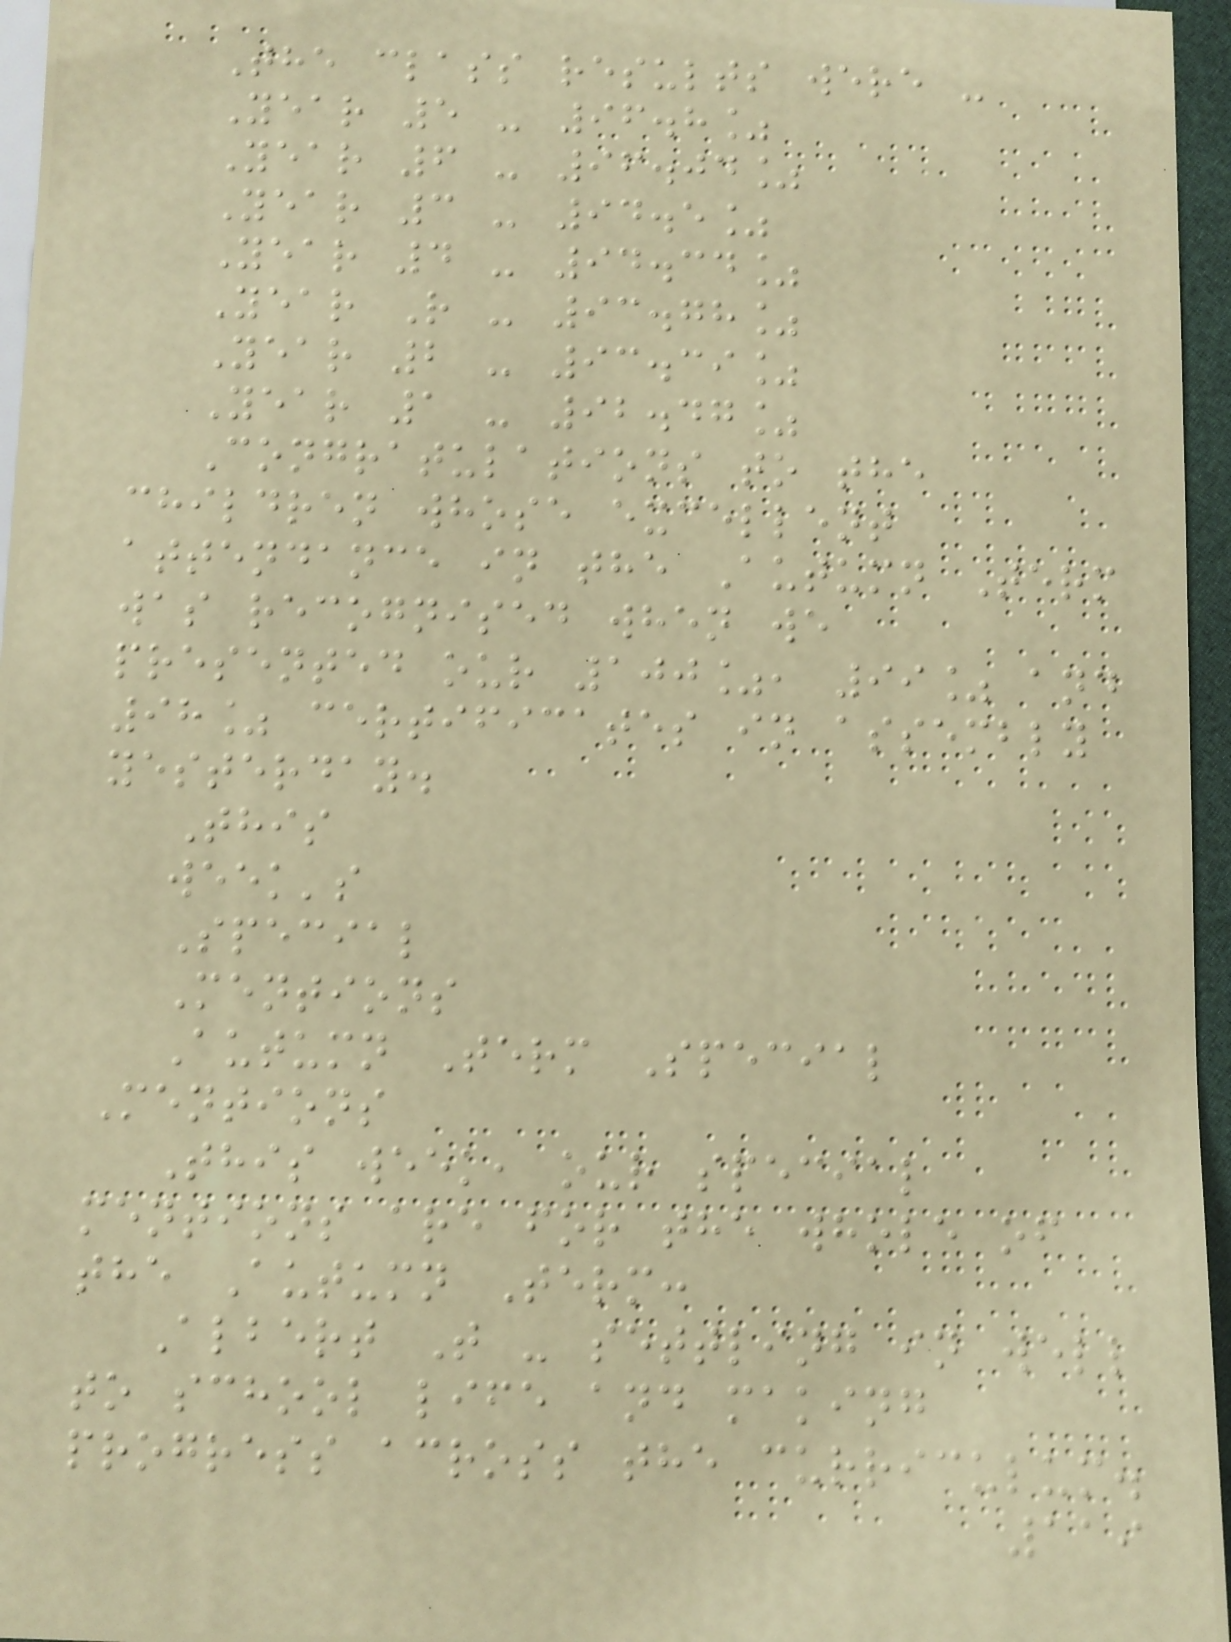The class results were -
Year 5 - 96.8%
Year 6 - 96.04%
Year 3 - 94.5%
Year 4 - 94.34%
Year R - 93.78%
Year 2 - 93.39%
Year 1 - 92.47%
Congratulations to the
children whose excellent
attendance in the Autumn Term
was recognised when we
presented our 100%, 99% and
98% certificates in assembly
yesterday.
This
week's
Special
Mentions
Autumn Term Special
Mentions
This week, our special
mentions are for the whole of
the Autumn Term:
Albert T - settling in well
to school life and making
progress across the curriculum.
119
